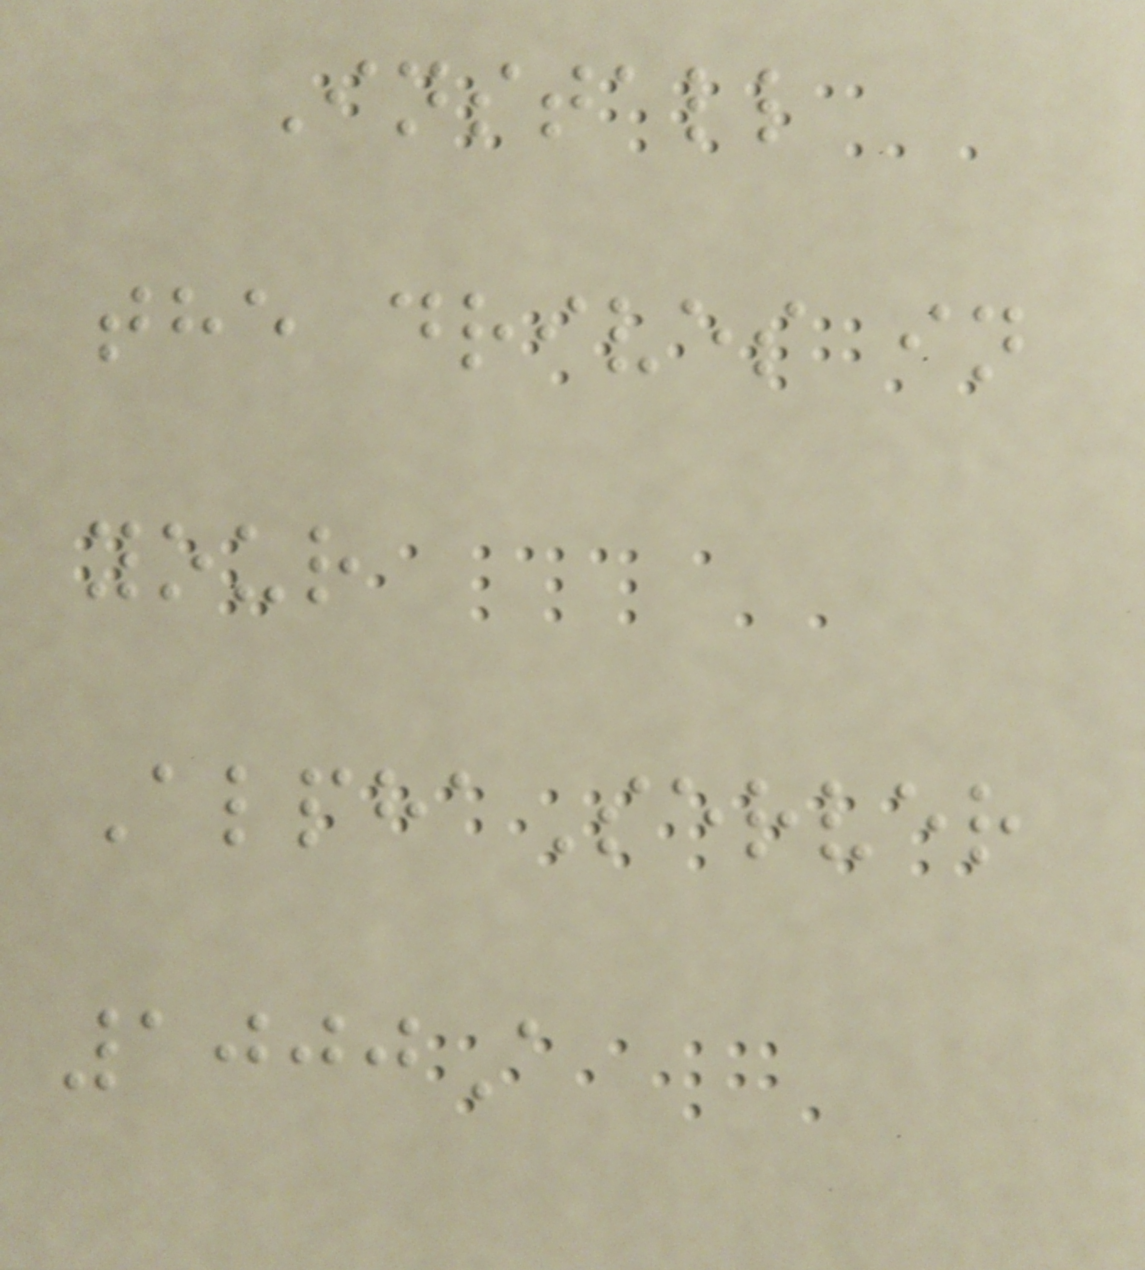Install
the drives in
your
AlphaServer
1000A
